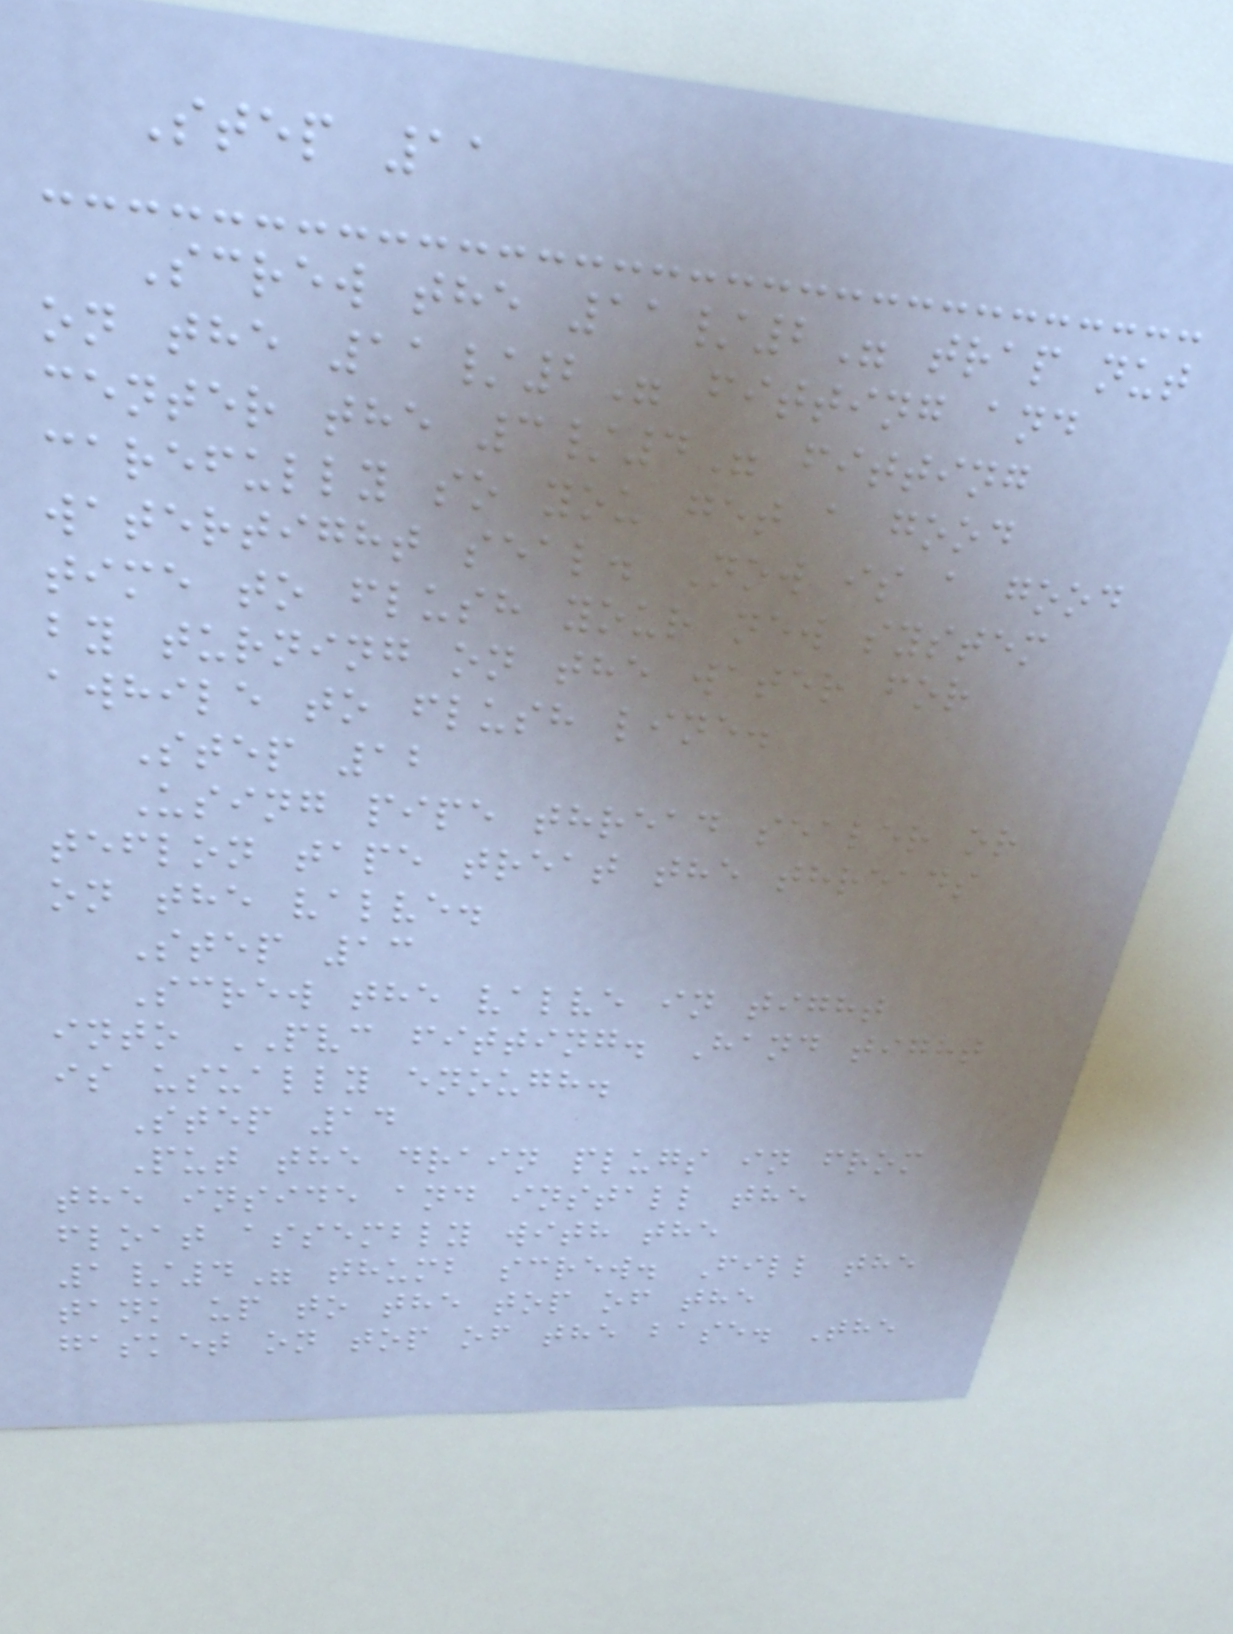Step 11
Screw the 11/2" trap nut
on the 11/2" fitting and
center the 3/4" fitting
carefully so you get a good
watertight seal. Now is a good
time to flush your new system
by turning on the water for
awhile to flush line.
Step 12
Using pipe thread sealer or
teflon tape treat the threads
on the valve.
Step 13
Screw the valve in tight
into PVC fitting. Hand tight
is usually enough.
Step 14
Put the drain plugs in from
the inside and install the
float assembly with the
1/4" thumb screw. Fill the
tank up to the top of the
gasket on top of the base. The
